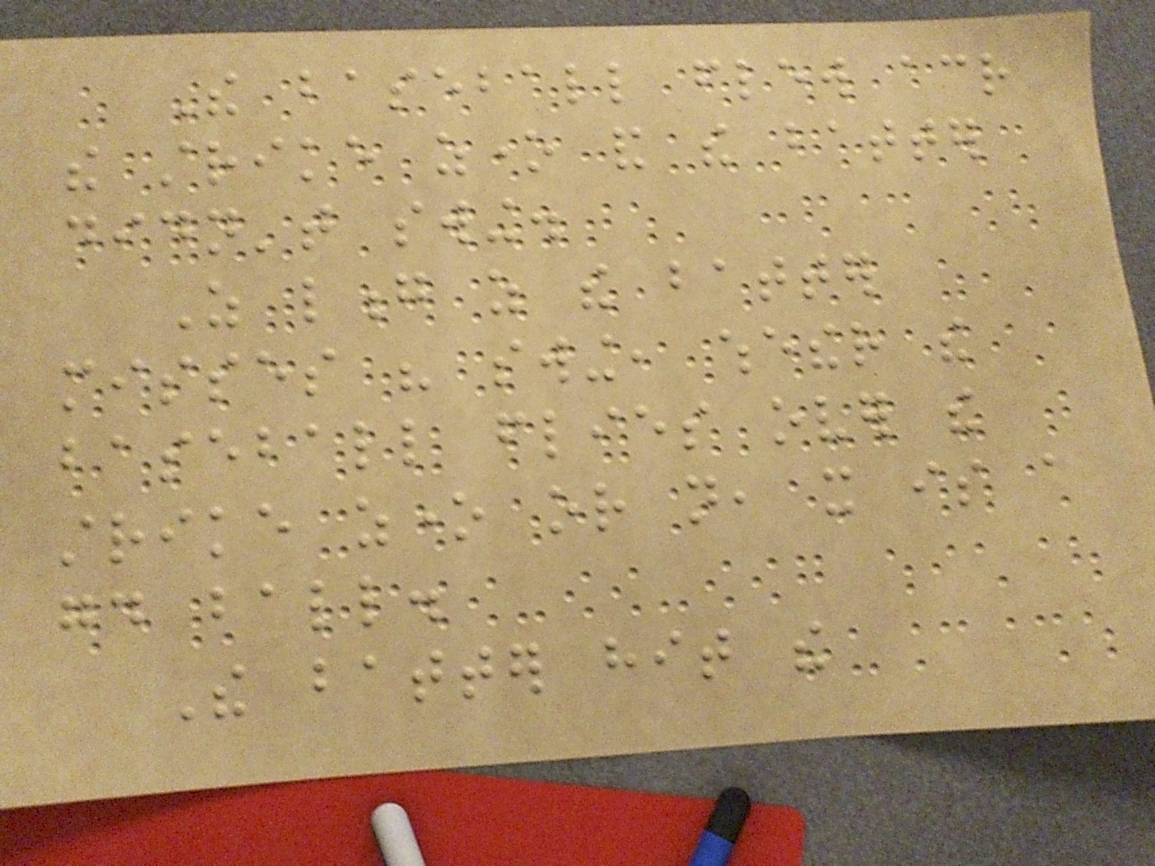The baseball flew across
the strike zone and the batter
didn't swing.
As long as the batter
misses his swing, whether the
baseball flies over the
strike zone or not, it is a
good ball.
The batter hit the
